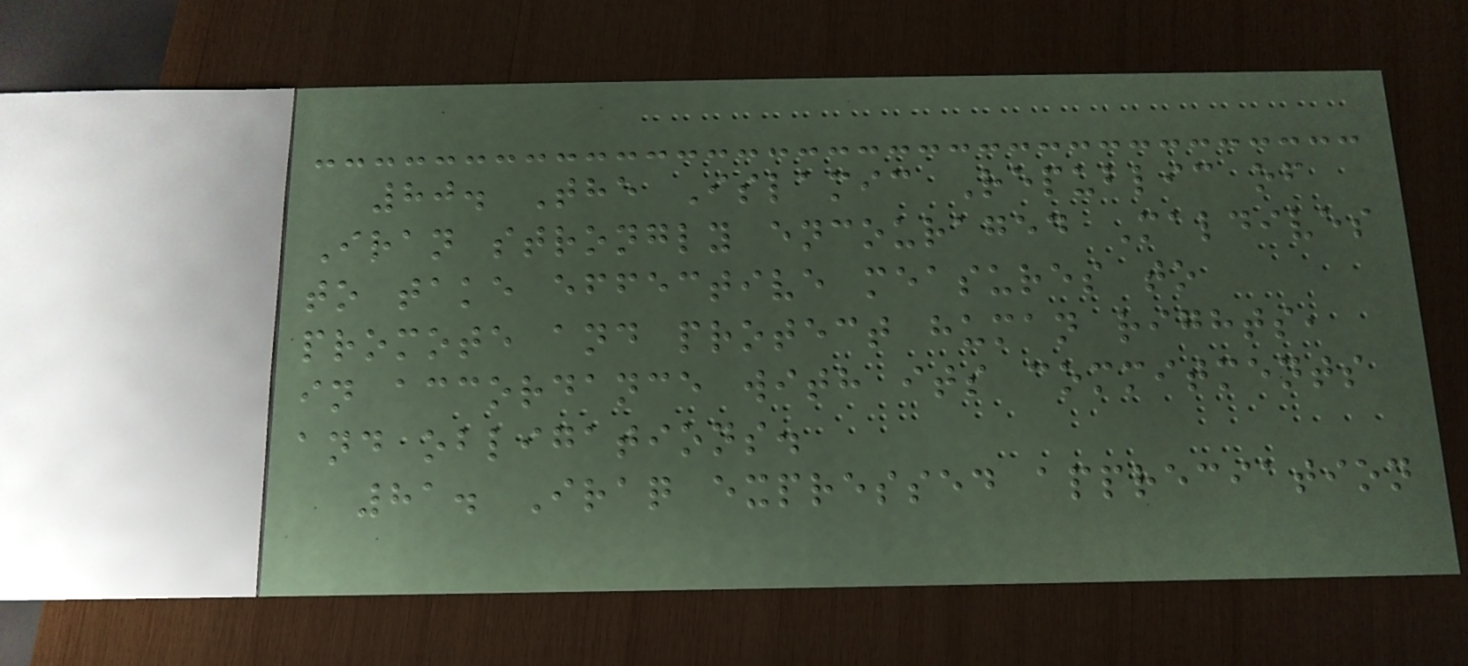80. The Islamic Republic of
Iran strongly encouraged Maldives
to take effective measures to
promote and protect human rights,
in accordance with its commitments
and obligations.
81. Iraq expressed appreciation
